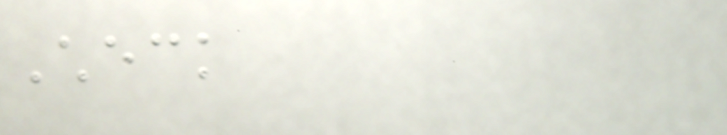Check
